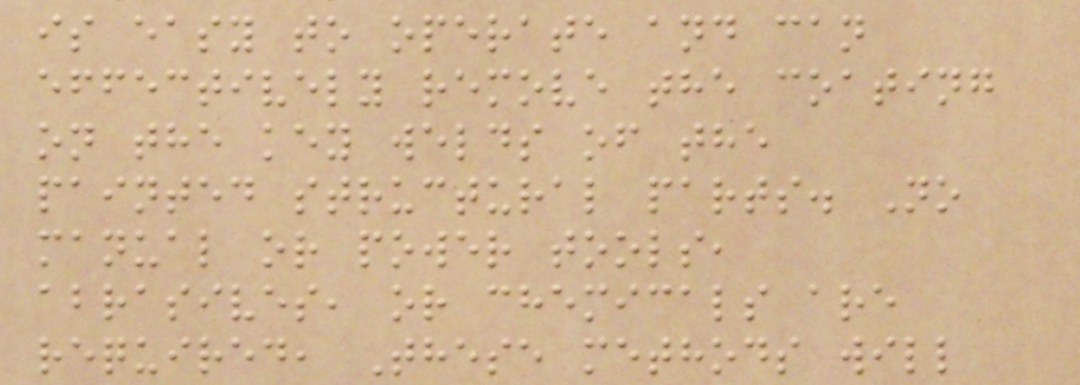is easy to operate and can
effectively remove the coating
on the key welds of the
painted structural parts. No
manual or power tools,
abrasives, or chemicals are
required, These methods will
